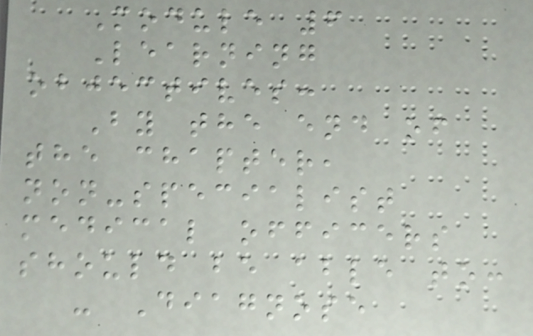Module 6
Learning
objectives:
By the end of
the chapter,
non-specialist
medical officers
should be able to:
- Diagnose
